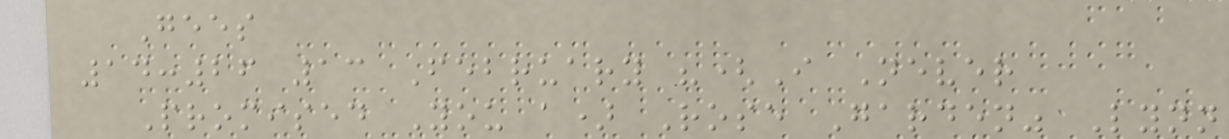Gees
14:26 13 February "(I Never
Promised You a) Rose Garden" Lynn
